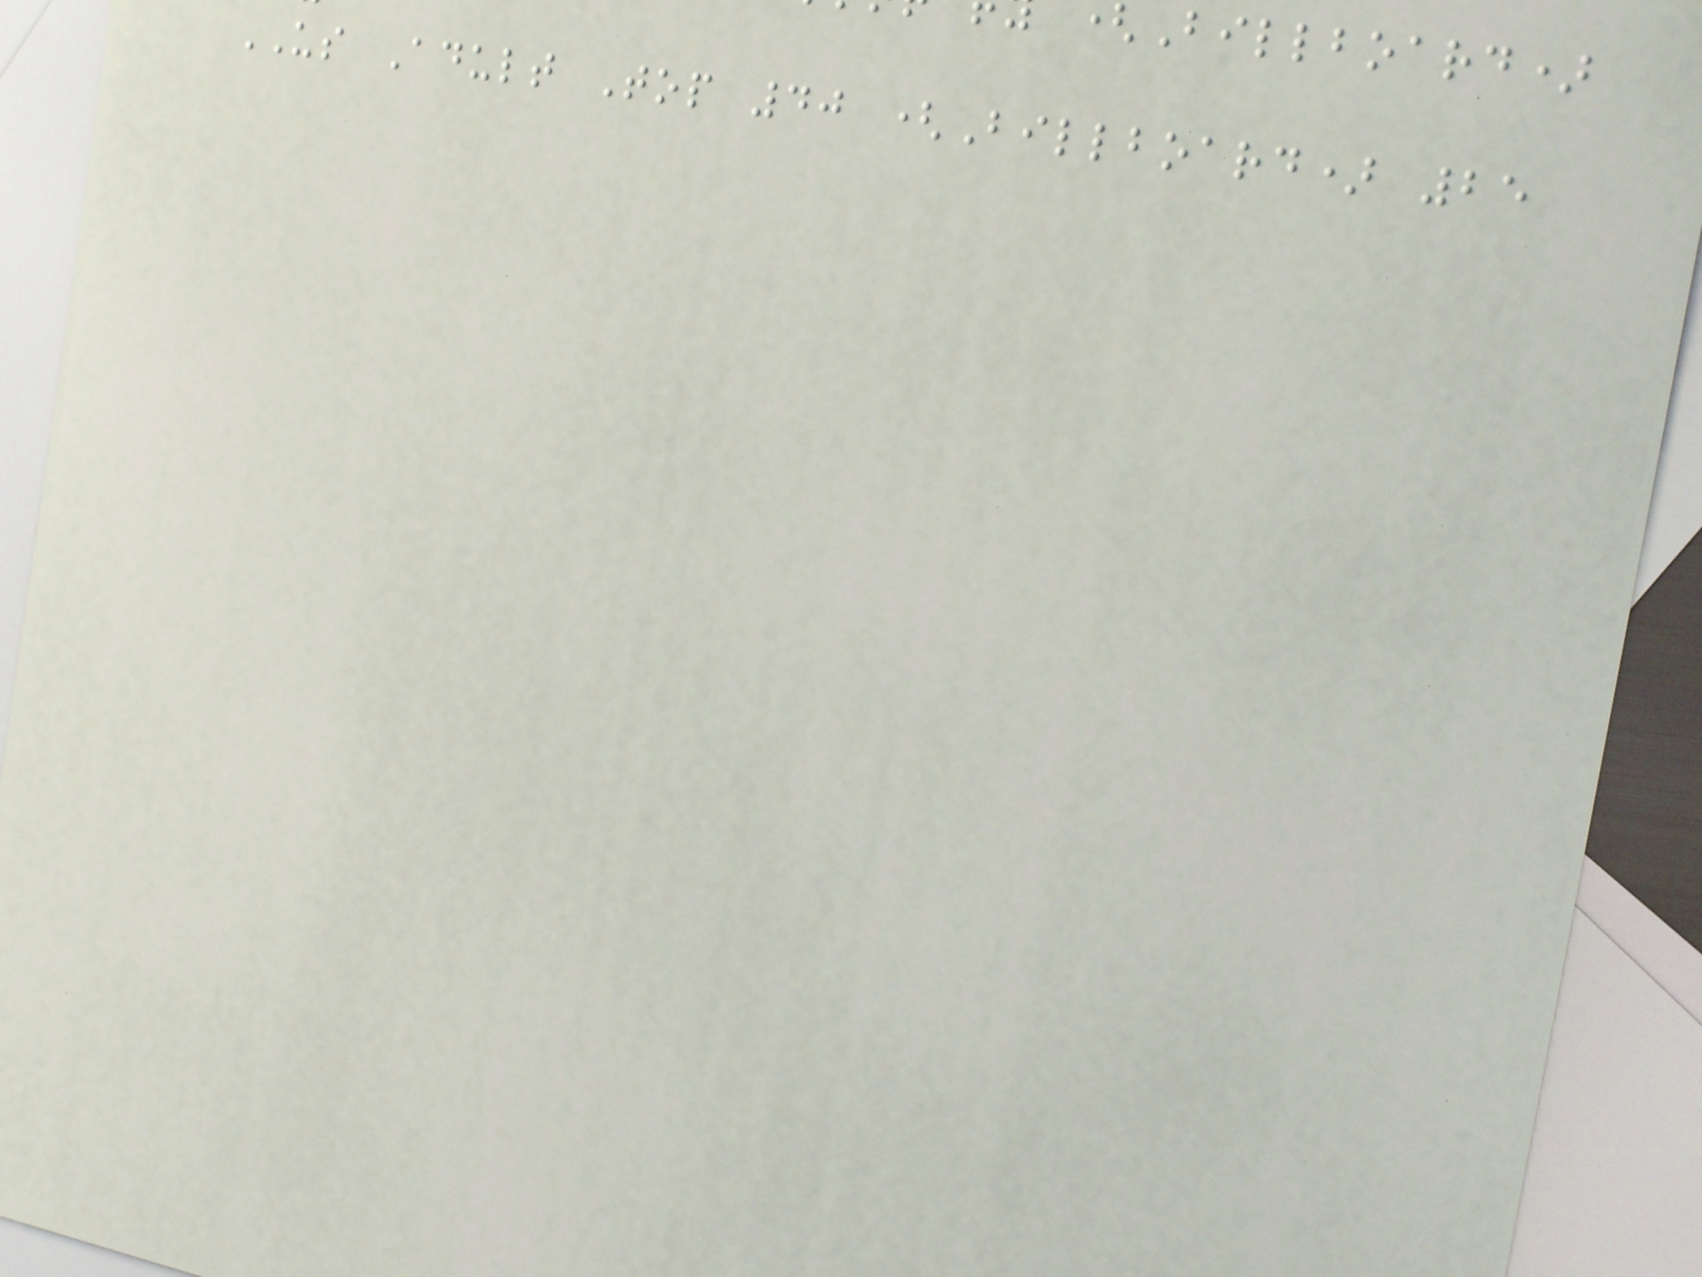Billboard)
US Adult Top 40 (Billboard) 25
